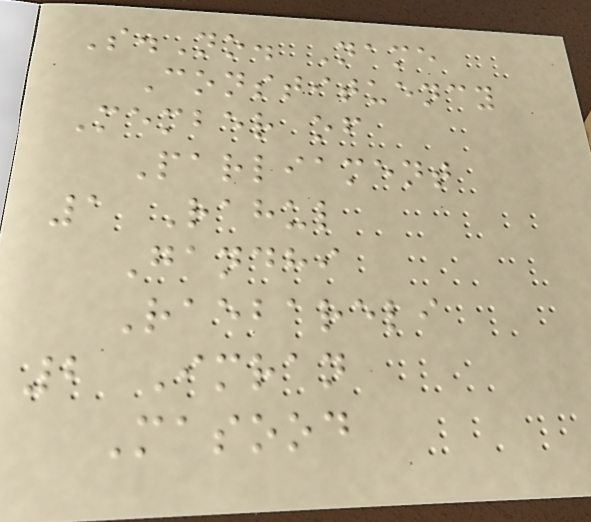S.No. Name
Constituency
Member of
Parliament
1 Rahul
Gandhi
Raebareli
2 Imran
Masood
